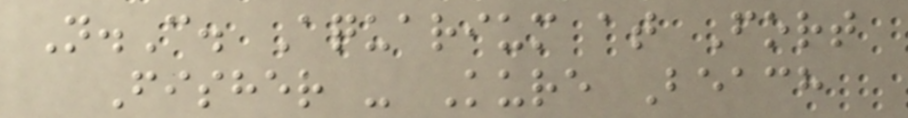N.C. Aquarium at Fort
Fisher - Kure Beach
